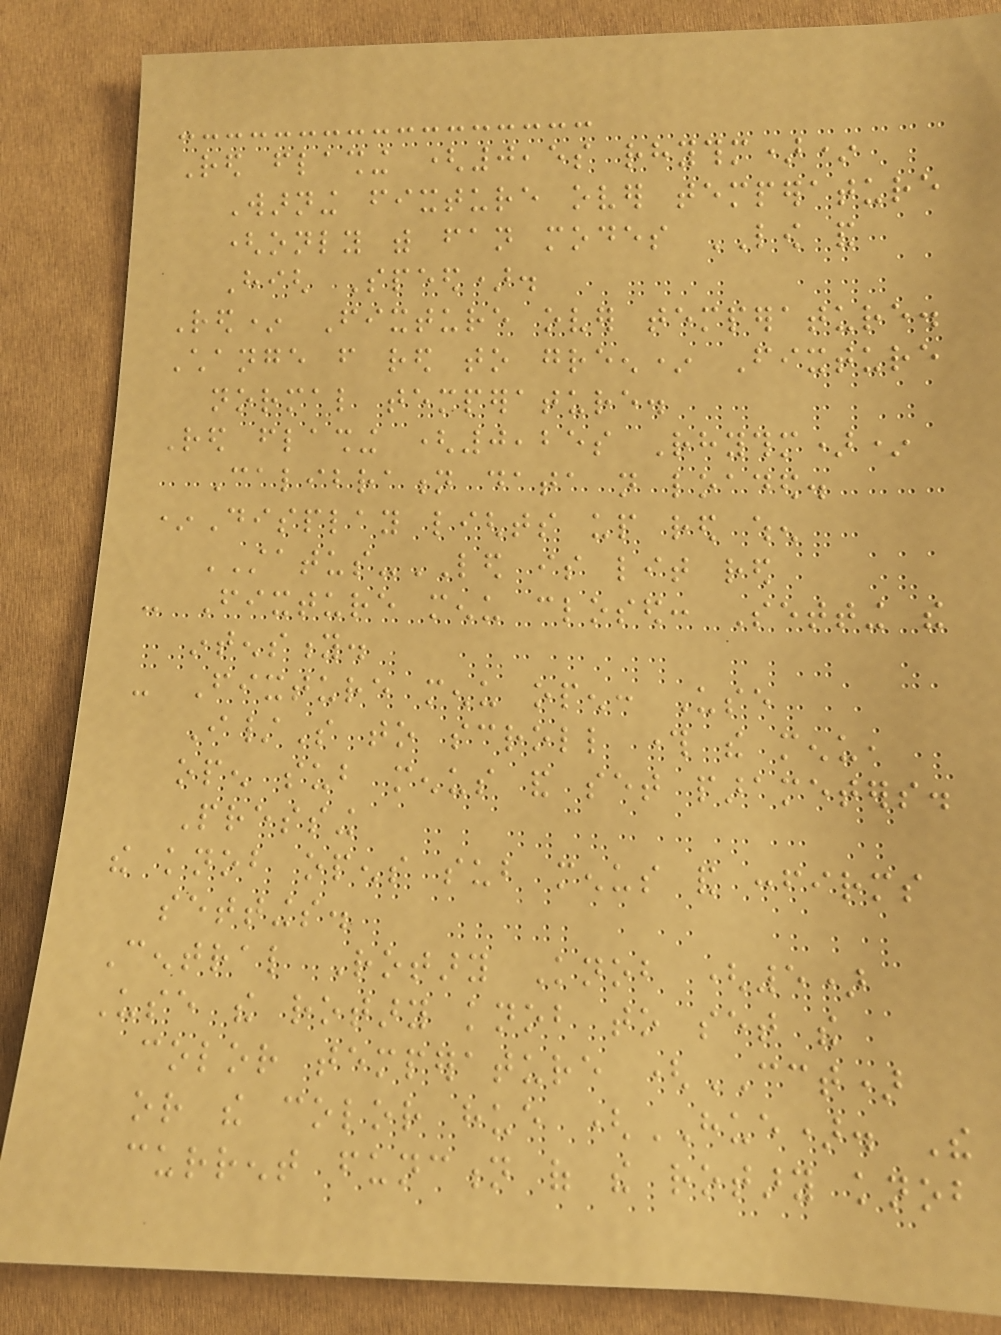Red flashing (0,5s rhythm)*
Warning fixture over temperature
(only with fan modes LOW and
High Speed).
Red* Fixture over temperature.
Change from red to green* Fixture
normal temperature.
Red flashing (0,25s Rhythm)*
Calibration data not loaded.
*Display lights up red when
STATUS-LED is lit red
- Fixture menu closed: Setting the
intensity.
- Fixture menu open: Use
I/S to scroll through the menu,
open sub menus and set parameters.
Pressing
the knob opens sub menus and confirms
settings.
Central Rotary Knob (5)
Use the rotary knob to set the
color temperature (CCT)
or the color hue (HUE). The
current function of the rotary knob
